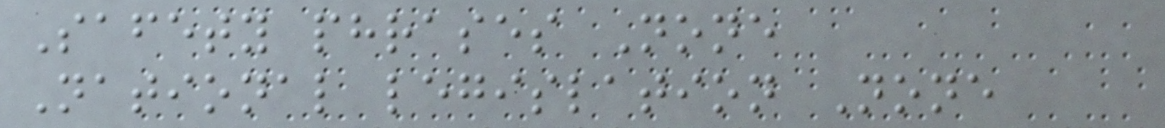Safety phrases None
National legislation None
